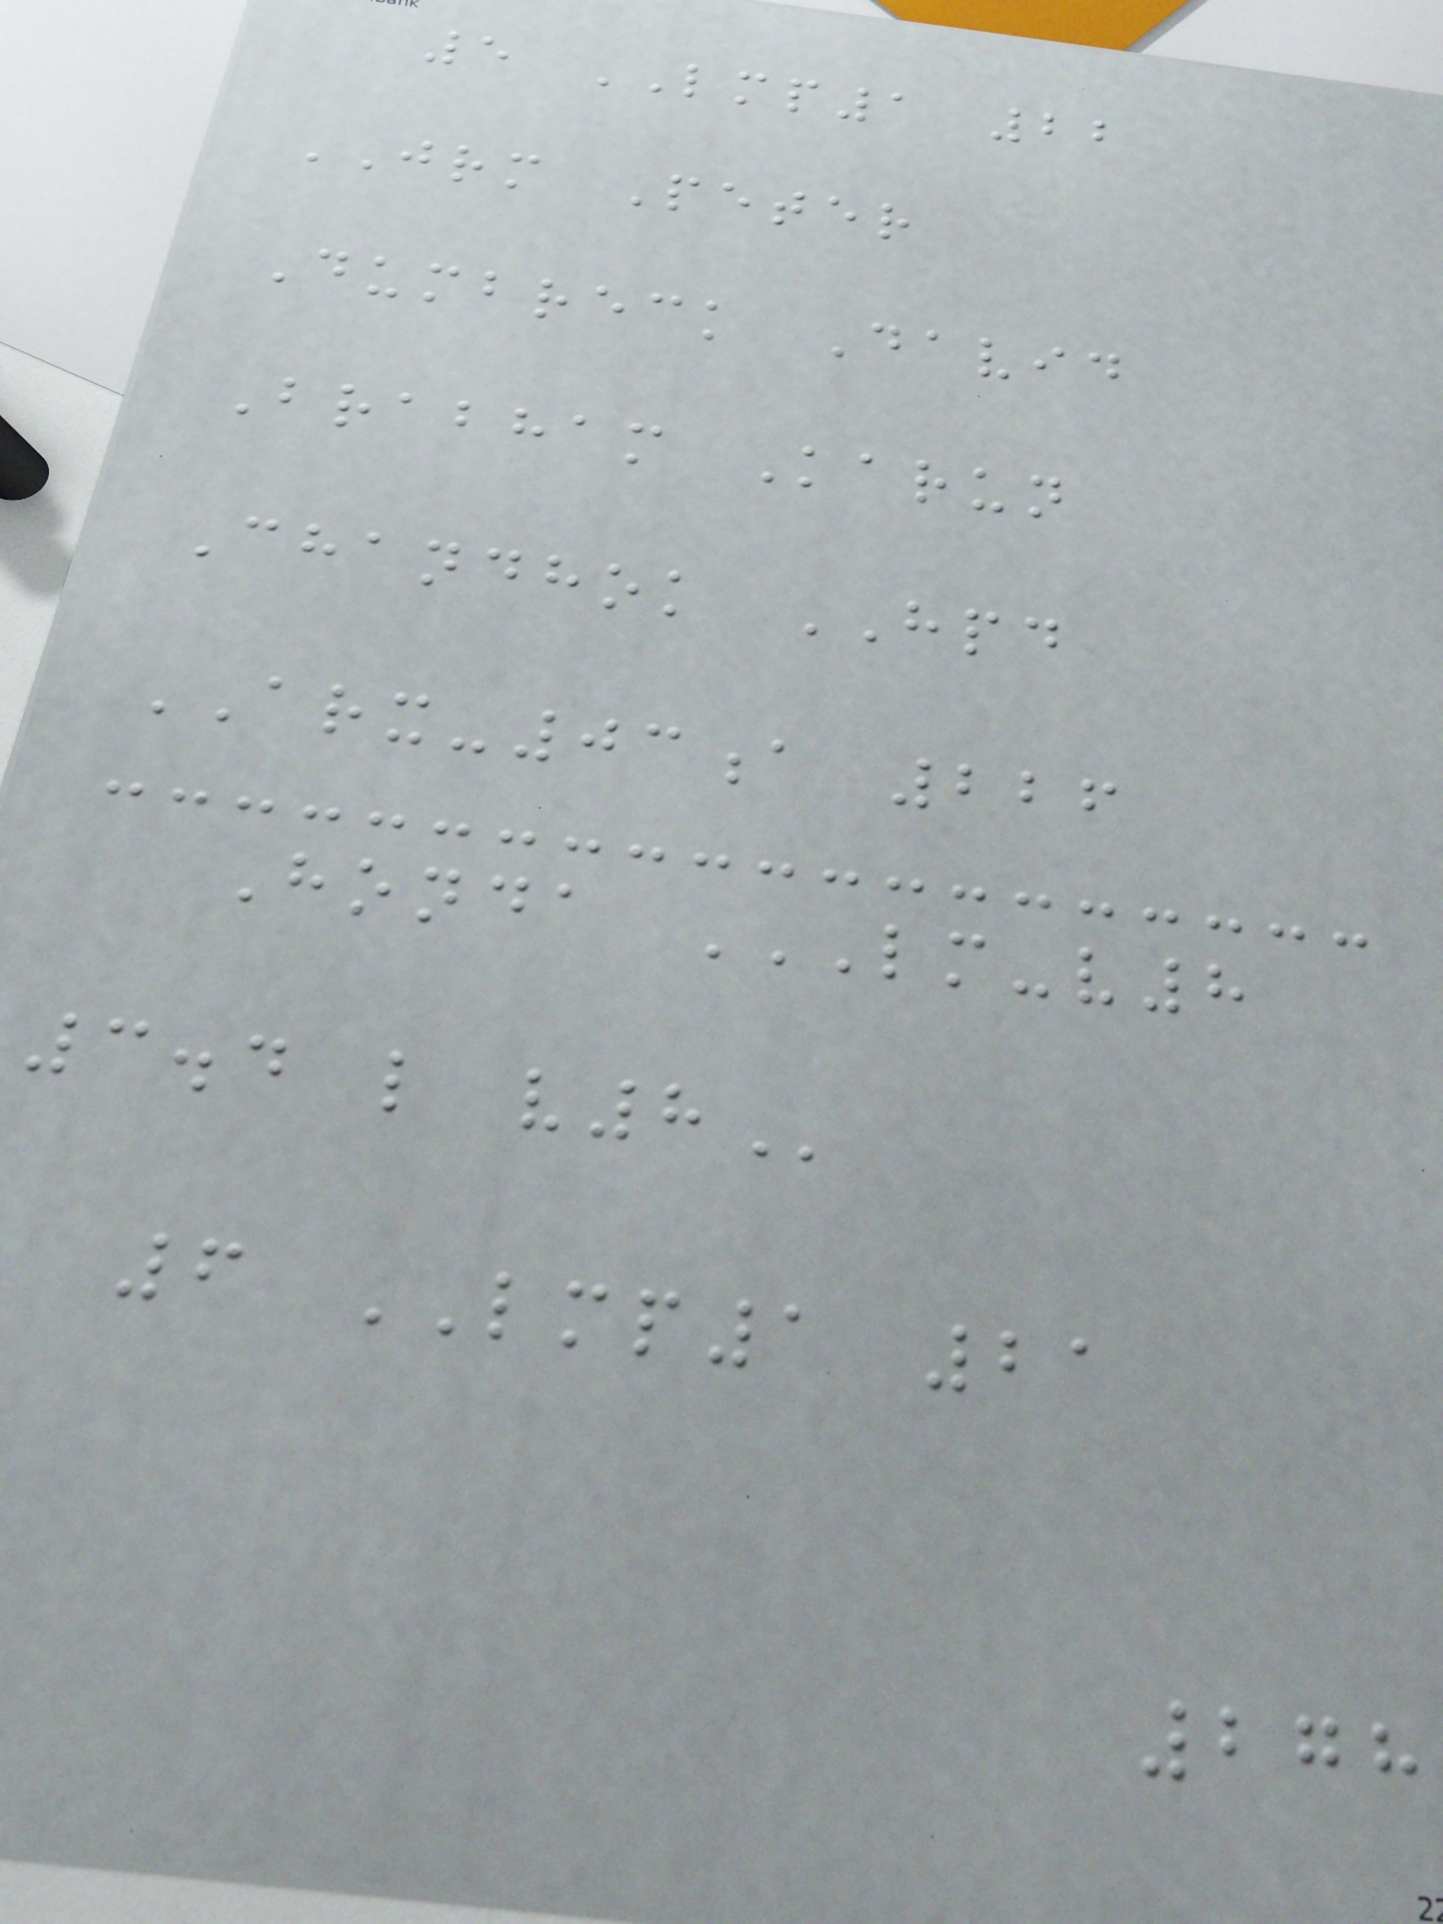5 LMP1 22
JRM Peter
Dumbreck David
Brabham Karun
Chandhok HPD
ARX-03a 226
Honda LM-V8
3.4 l
6 LMP1 21
278
